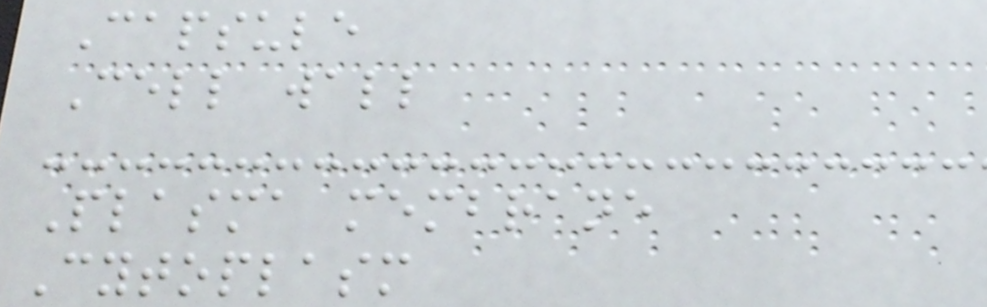Capsule
Cell wall
Plasma membrane
Cytoplasm
